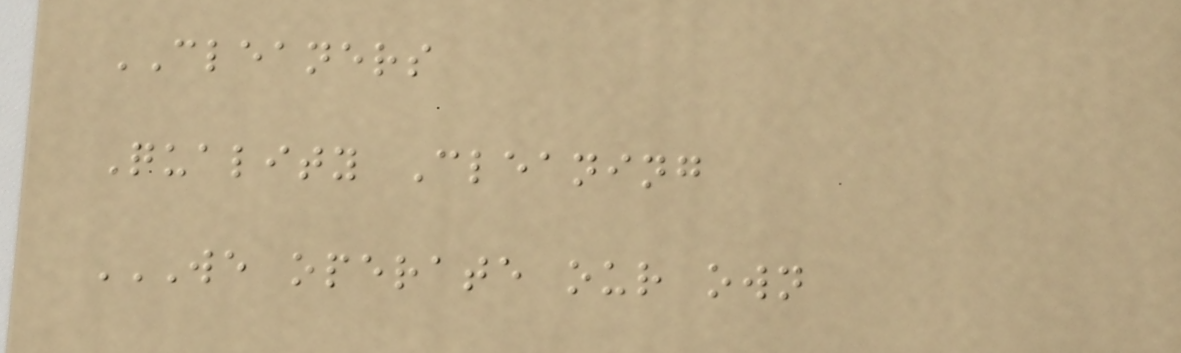CLEANERS
Quality Cleaning
WE OPERATE OUR OWN
